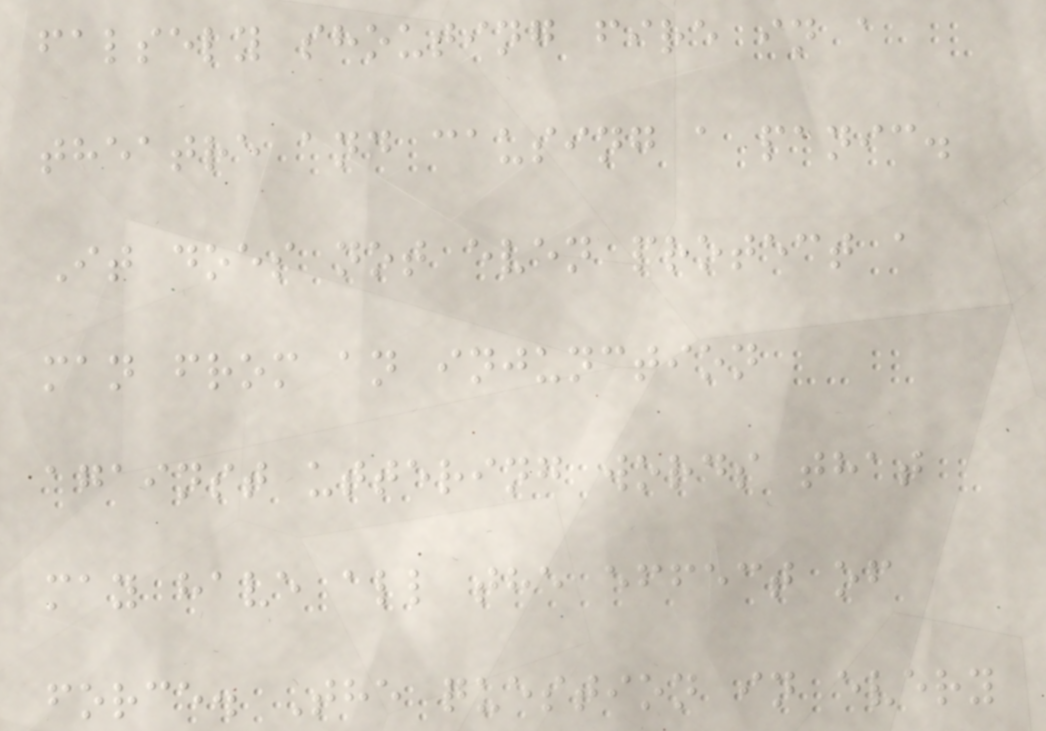falsely shouting fire in a
theatre and causing a panic.
It does not even protect a
man from an injunction
against uttering words that
may have all the effect of
force. The question in every
